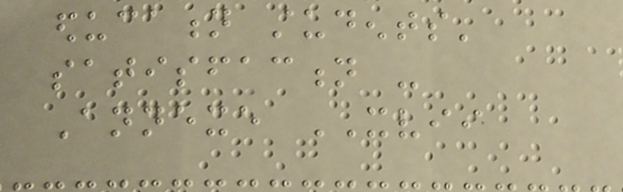education students'
satisfaction -
Annexe XVII
